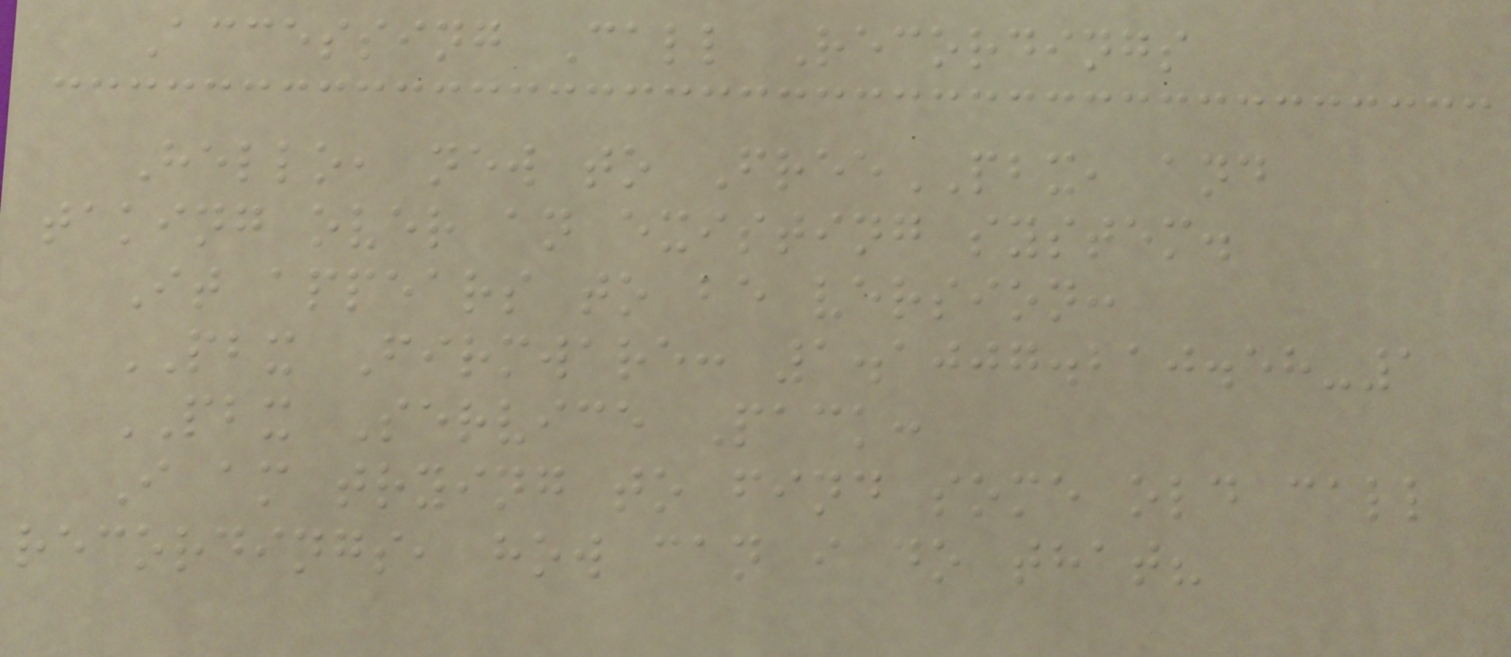Accessing Call Recordings
Hello, new to FreePBX, and
taking over an existing system.
It appears to be version:
PBX Firmware: 1.1007.210.58-1
PBX Service Pack:
I am trying to find some old call
recordings, how can i do that?
